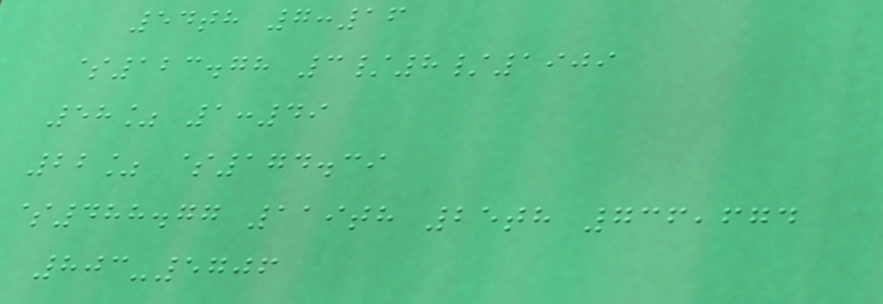54th 7:16
$123.78 3/8/1909
58% 1:49
22% $174.39
$488.77 119th 25th 736,674
803-5706
